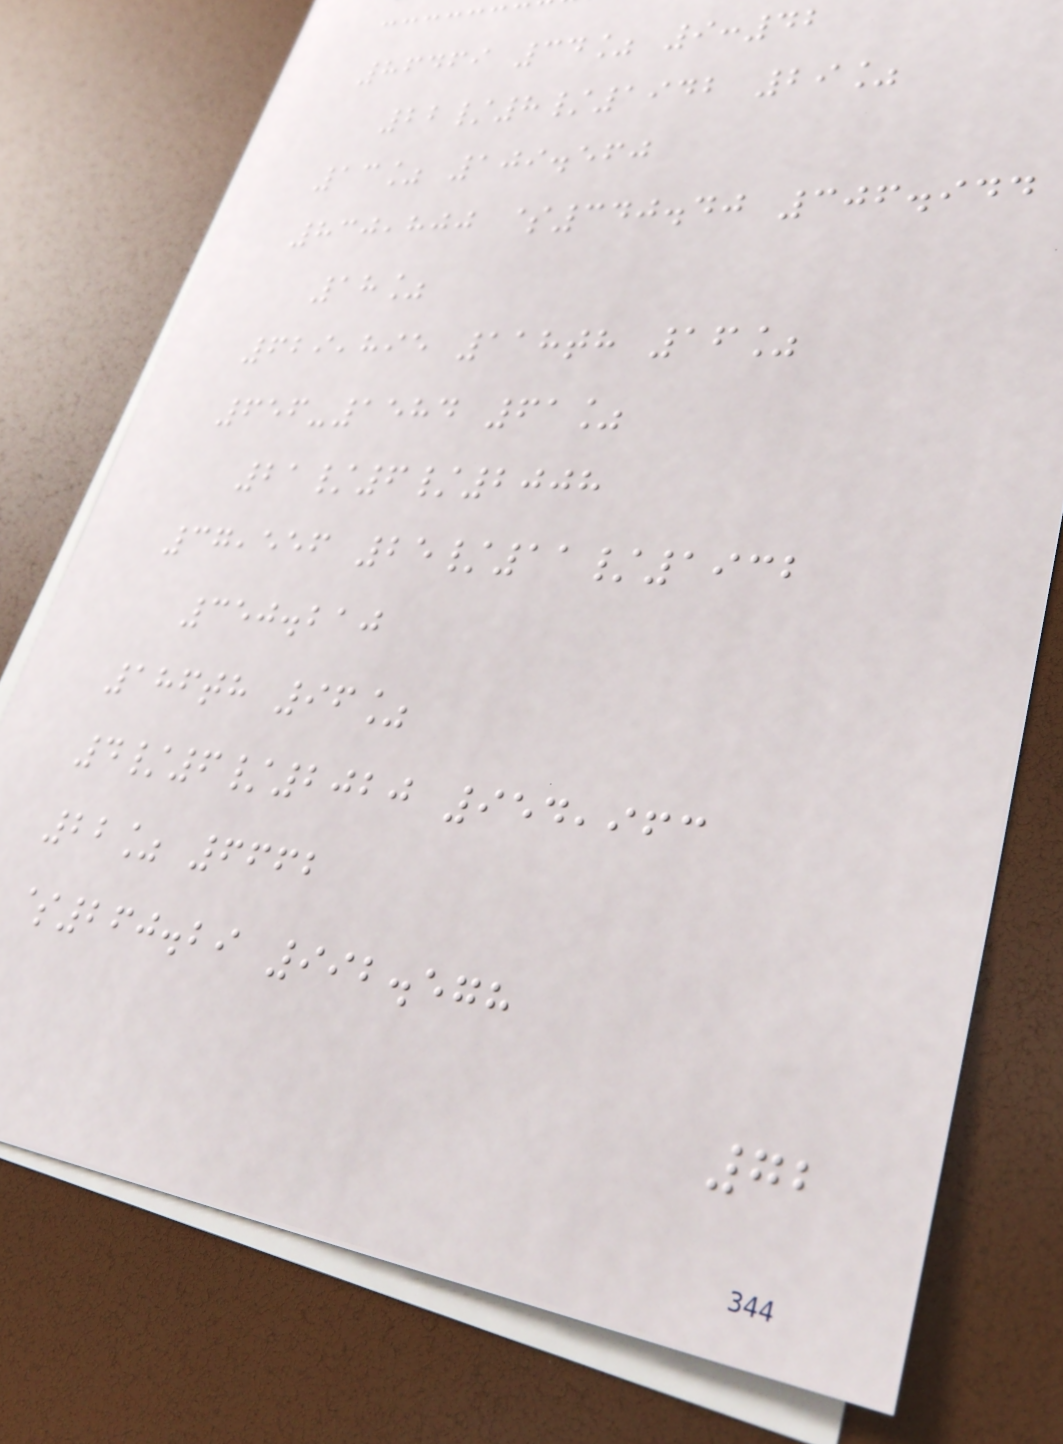86469 34% 9:42
22/8/1942 29%
13% 109.560
830,800 $340.40 306.944
18%
629,895 118th 16%
656-1584 61%
21/6/2008
37,556 25/11/1932
350.210
186th 96%
4/6/2020 954,963
22% 6662
$260.29 992.578
72
